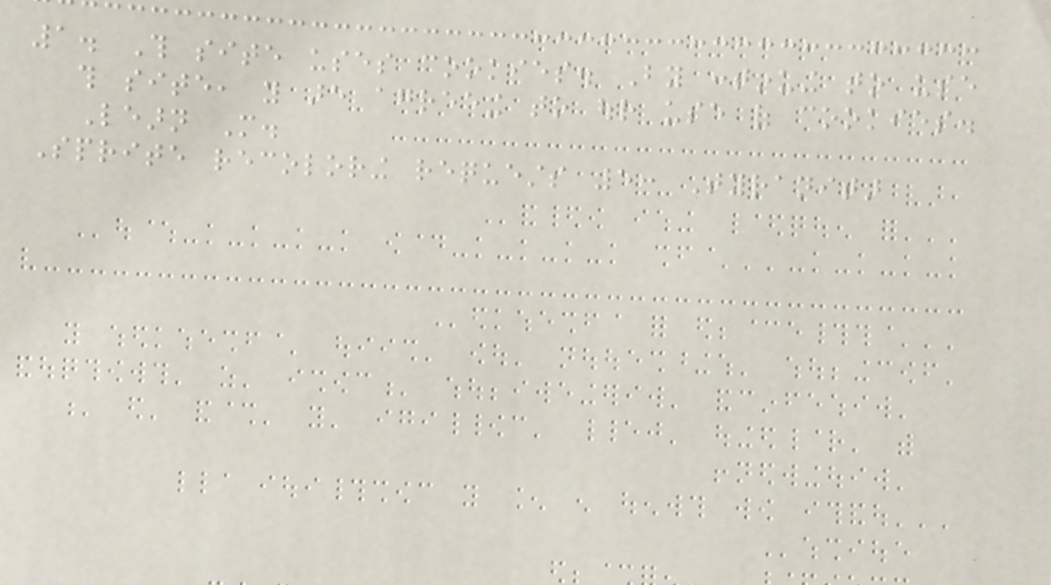1. This site uses cookies. By continuing to use
this site, you are agreeing to our use of cookies.
Learn More.
Sprite recoloring requests 5: Tyranitar
